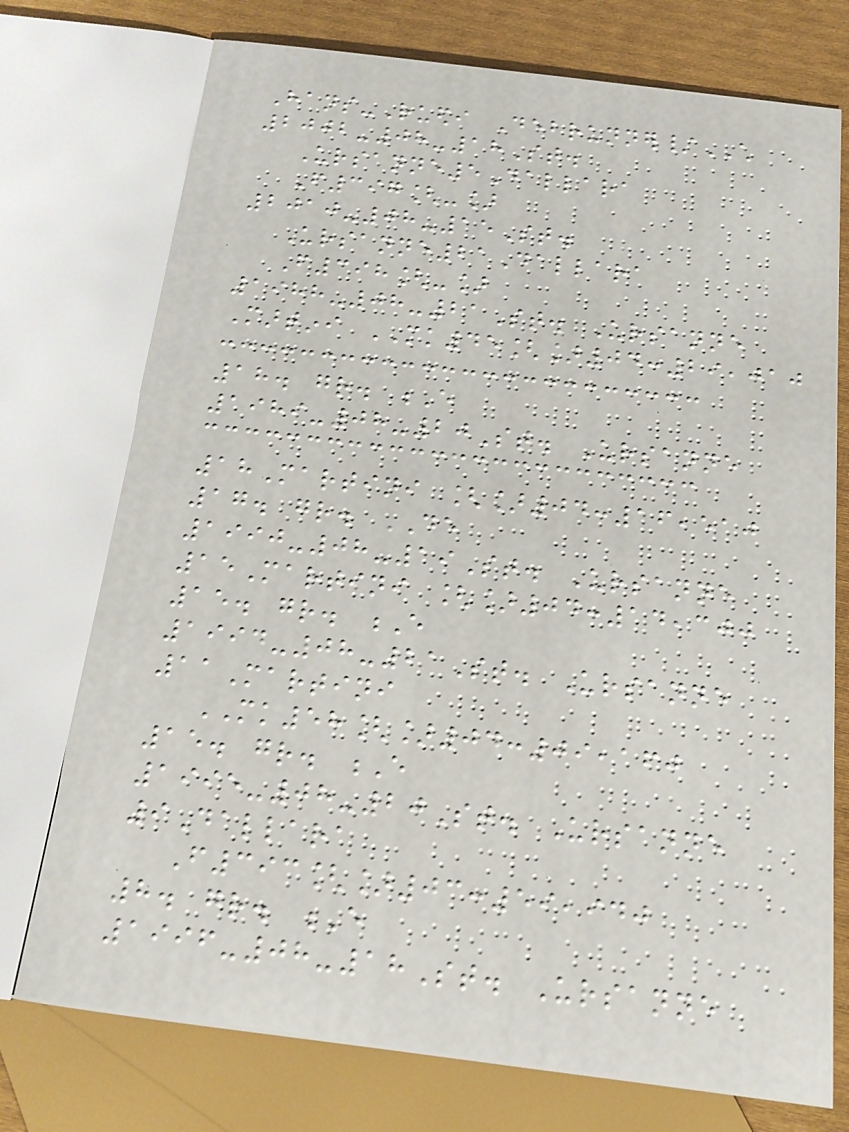Hans-Ruedi Debrunner/CH
2002-08-18St.
Ursanne5Dallara
F397[-]
2010-08-15St.
Ursanne21Dallara
F398[-]
1988-08-21St. Ursanne
Martini MK45[]04:29,010
18. gr. E
1989-08-20St. Ursanne
18Martini []04:16,510
17. gr. DE
1990-08-19St. Ursanne
15Martini []04:14,300
15. gr. E
1994-08-21St. Ursanne
11Martini
MK58[]04:09,160
15. gr. E
1995-08-20St. Ursanne
9Dallara
F393[]03:59,940
8. gr. E
1996-08-18St. Ursanne
